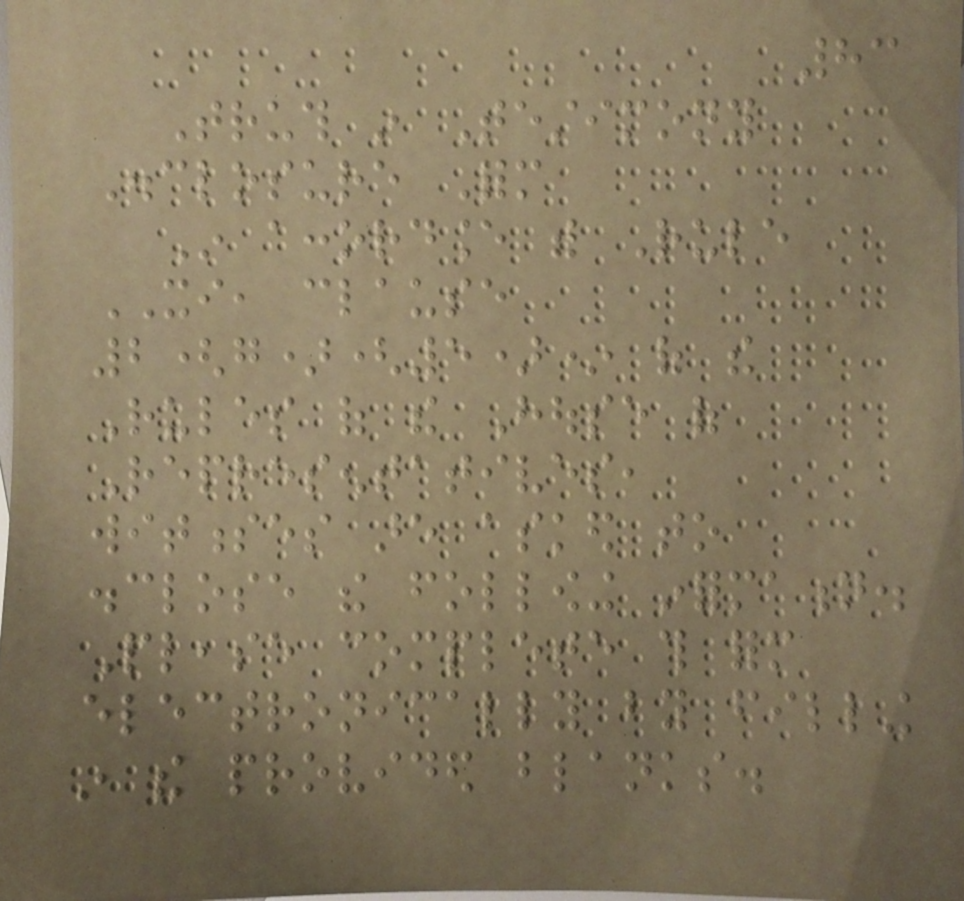83
Truth in Testimony
Disclosure Form
In accordance with Rule
XI, clause
2(g)(5)* of the
Rules of the House of
Representatives,
witnesses are asked to
disclose the following information.
Please complete this form
electronically by filling
in the provided blanks.
